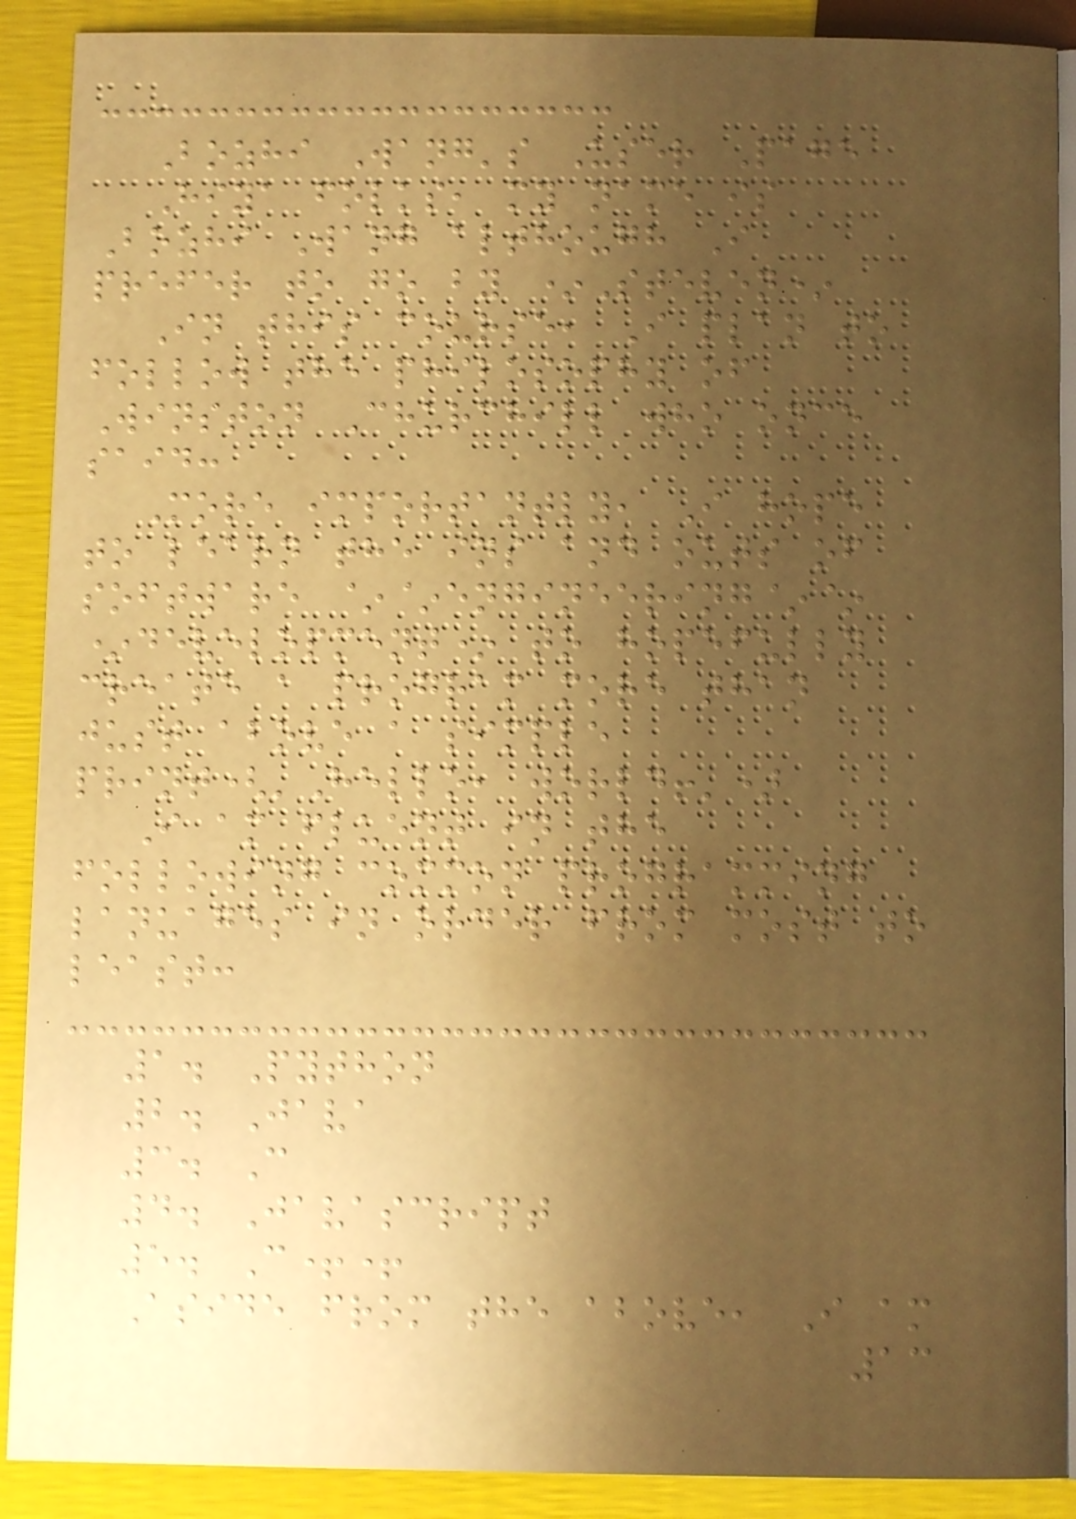Bozhi Wang's User Page
Hiya folks, my name is
Bozhi Wang although I
prefer to go by *Steven*
In this course, I plan to
follow the philosophy of
Winston Churchill who once
said:
More importantly, I hope
to learn the ins and outs of
software ~~engineering~~
*development* to hopefully
create a program more than
just above a simple
print('Hello, world!')
I am fluent in the
following common programming
lanuages in order from most to
least:
1. Python
2. Java
3. C
4. Javascript
5. C++
Aside from the above, I am
13
